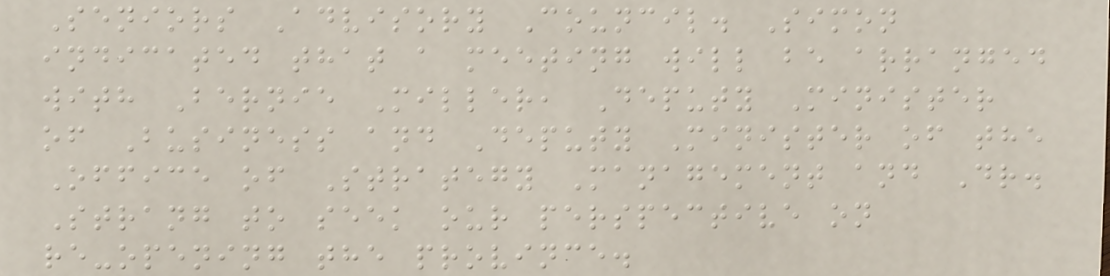Seniors Advisory Council. Simon
indicated that a meeting will be arranged
with Bernie Miller, Deputy Minister
of Business and Deputy Minister of the
Office of Strategy Management and Dr.
Strang to seek our perspective on
re-opening the province.
